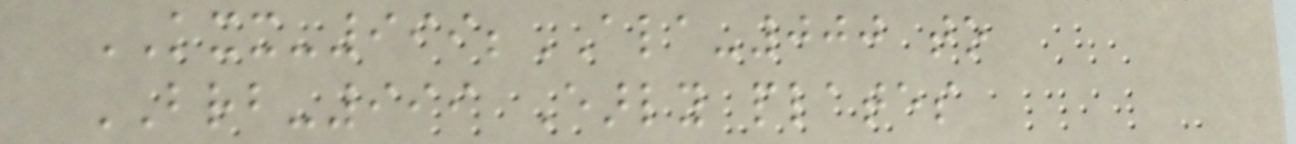KXX-999;ALA-000 to
BRB-999 Early plates
